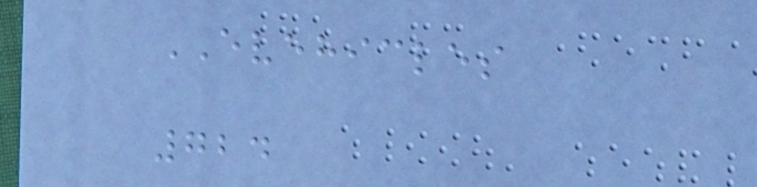EVEHICLES
724
